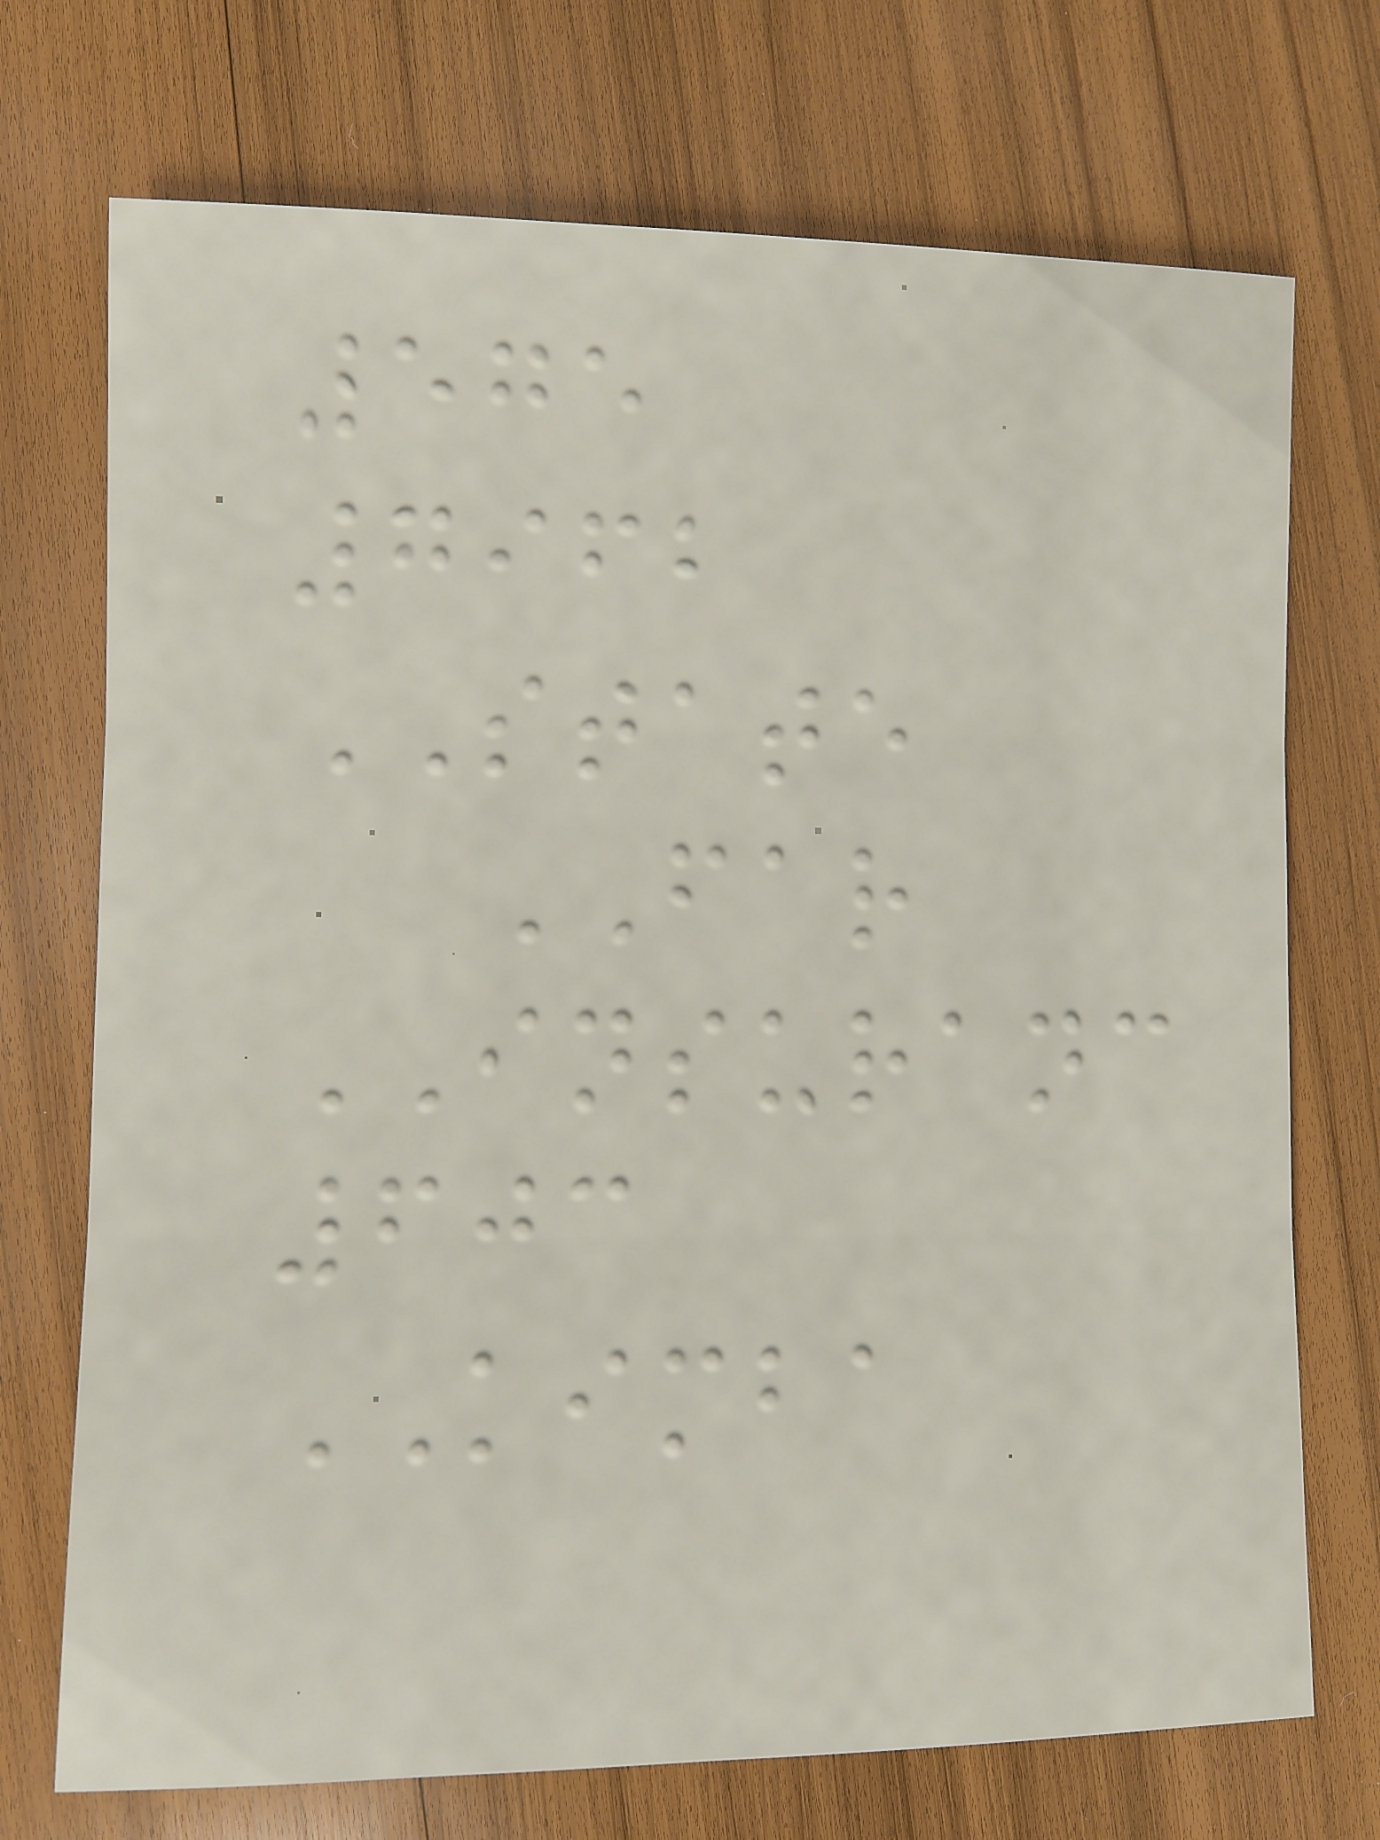575
7962
STATE
FAR
INSURANC
603
KIMBA
